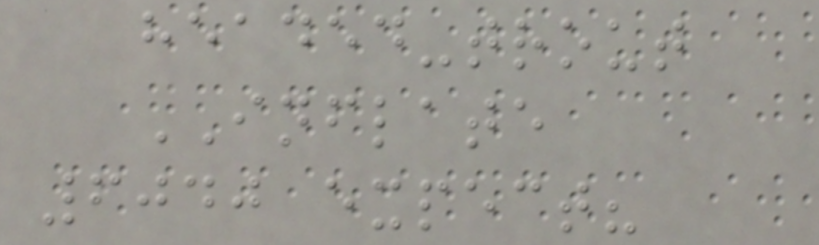headed-trout
INFLATE
6040 expect?
